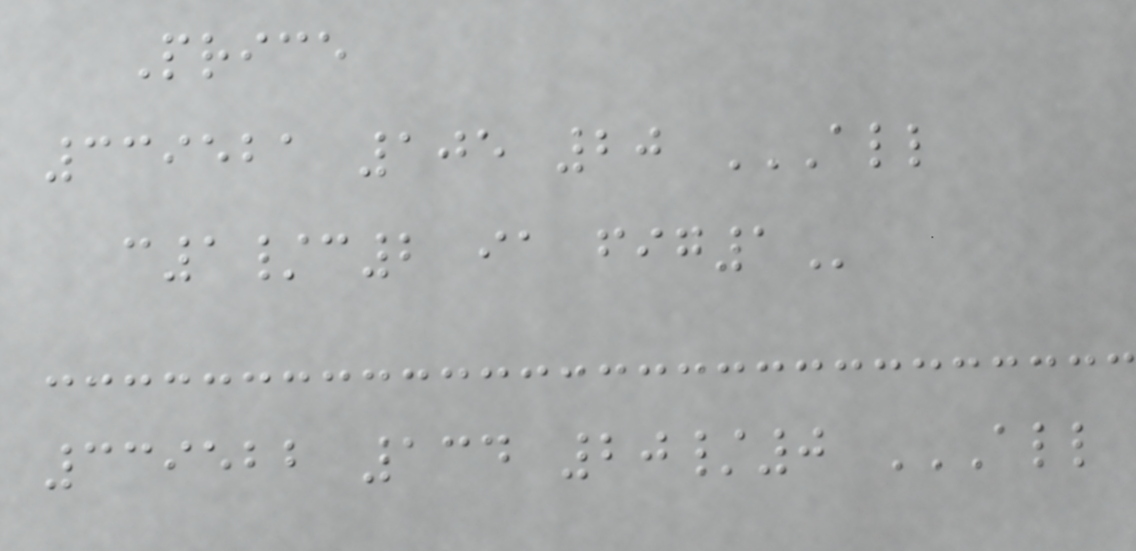Price
339521 105 20 ALL
C1/C2 IA FIG1
339522 134 20/0 ALL
